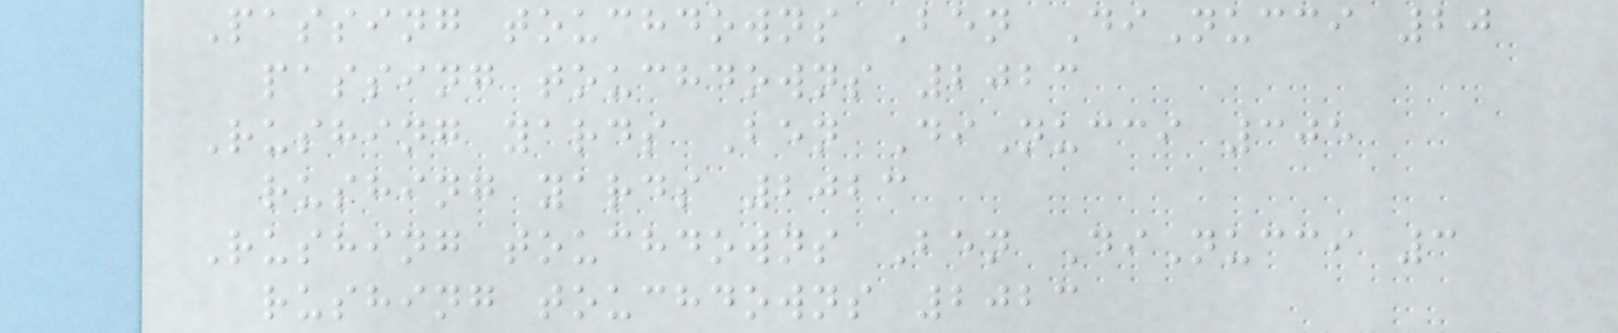Passing touchdowns Ben DiNucci 20
passing touchdowns 2023
Rushing yards Ben DiNucci 305
rushing yards 2023
Rushing touchdowns Ben DiNucci 3
rushing touchdowns 2023
